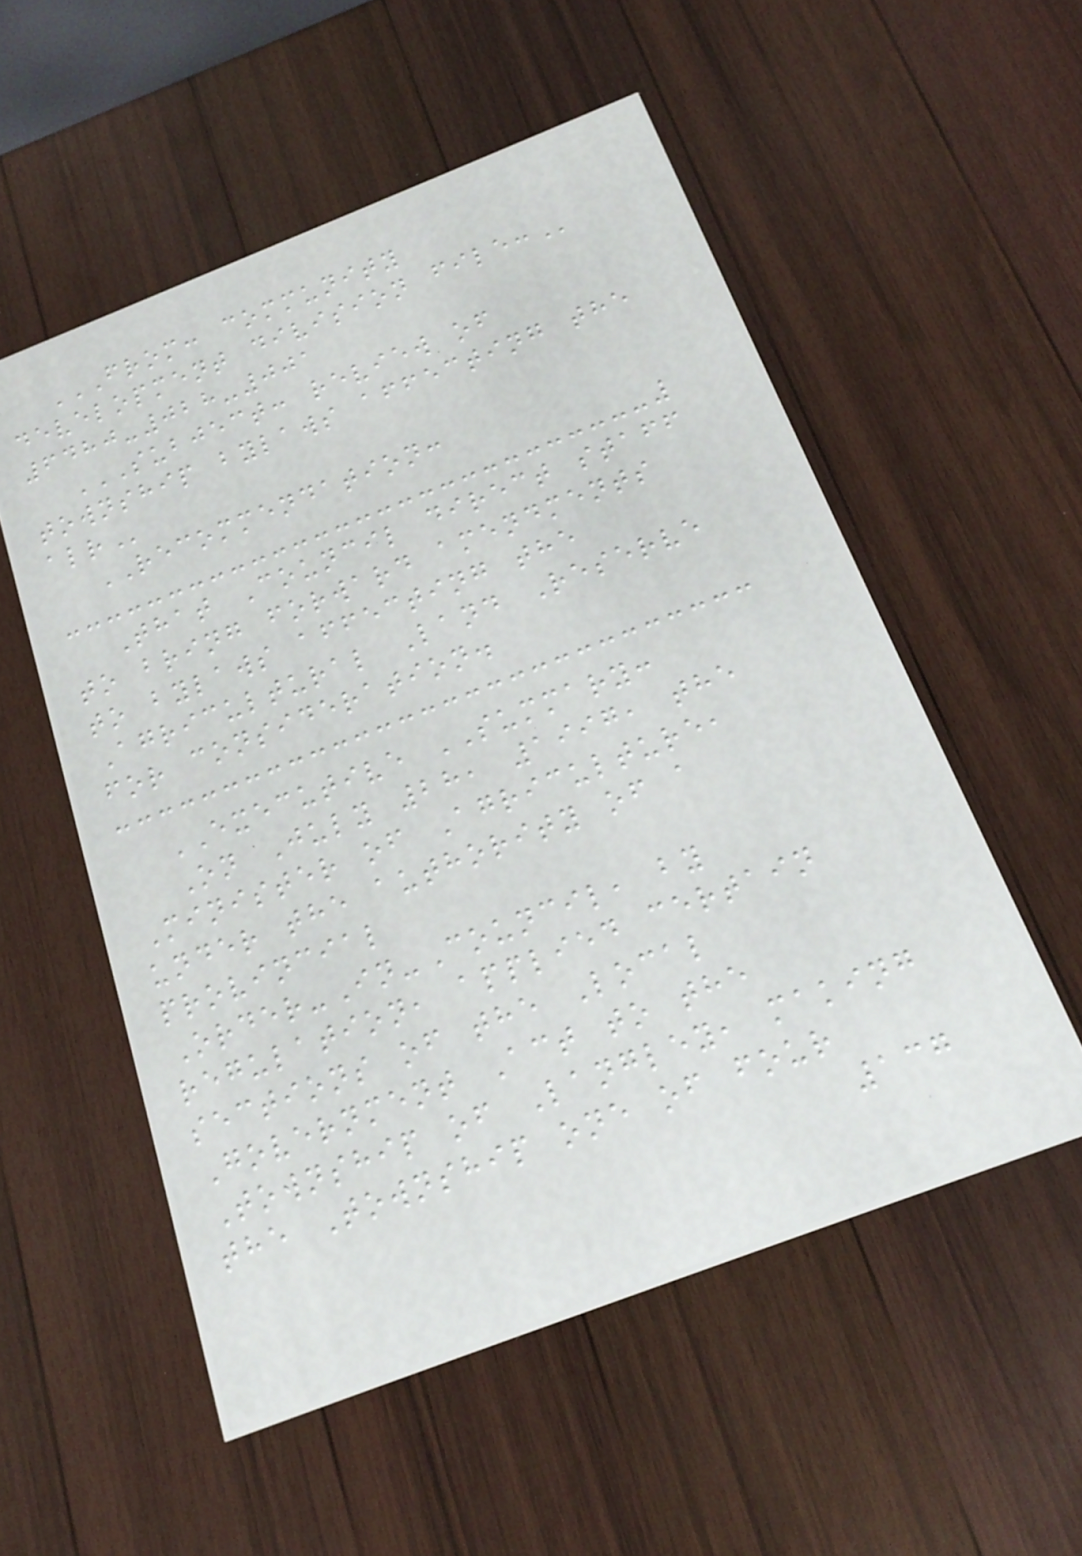FROM: COMMUNITY
DEVELOPMENT DIVISION FILE:
6480-028-001
SUBJECT: REVIEW OF
TOWNSHIP BYLAWS AFFECTING THE
ALR
RECOMMENDATION:
That Council direct staff
to bring forward amendments
to bylaws affecting the
Agricultural Land Reserve
for consideration.
EXECUTIVE SUMMARY:
On July 28, 1997, the
Minister of Agriculture,
under the authority of a
provincial
Order-In-Council, by
regulation, applied certain
sections of the Local
Government Act to the
Township of Langley, making
the Township one of four
137
